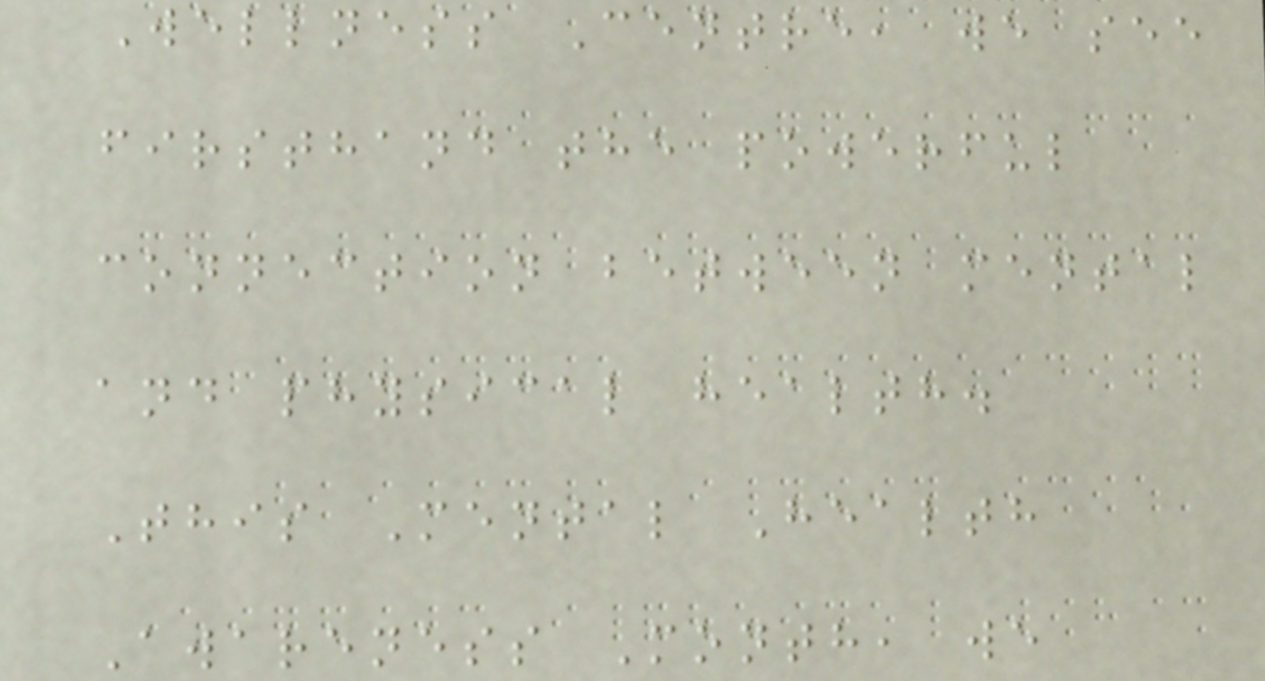Wellness Centre, we see
firsthand the powerful
connection between mental
and physical health.
This Mental Health
Awareness Month, we
